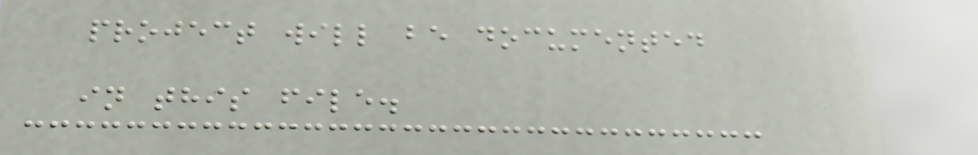project will be documented
in this file.
